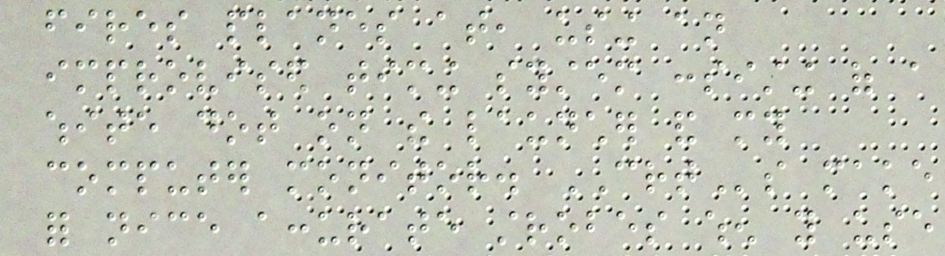fires planes at, using an
improvised timing system consisting of a
white dot on the launcher and my
computer monitor. CRTs make
for nice accurate strobes when you use
